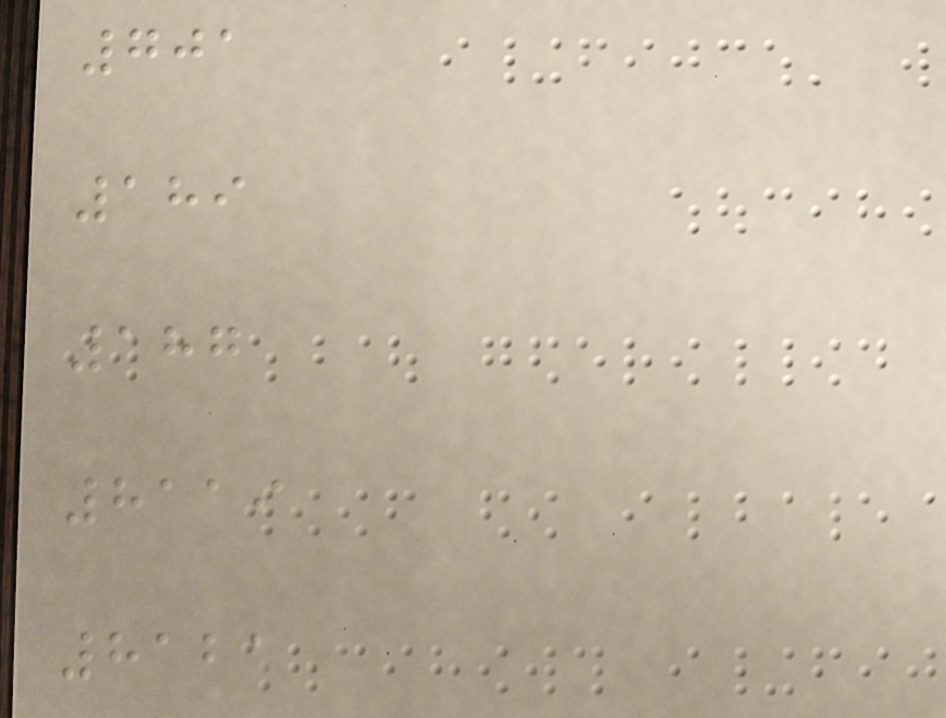701
189
187
8119
8121
